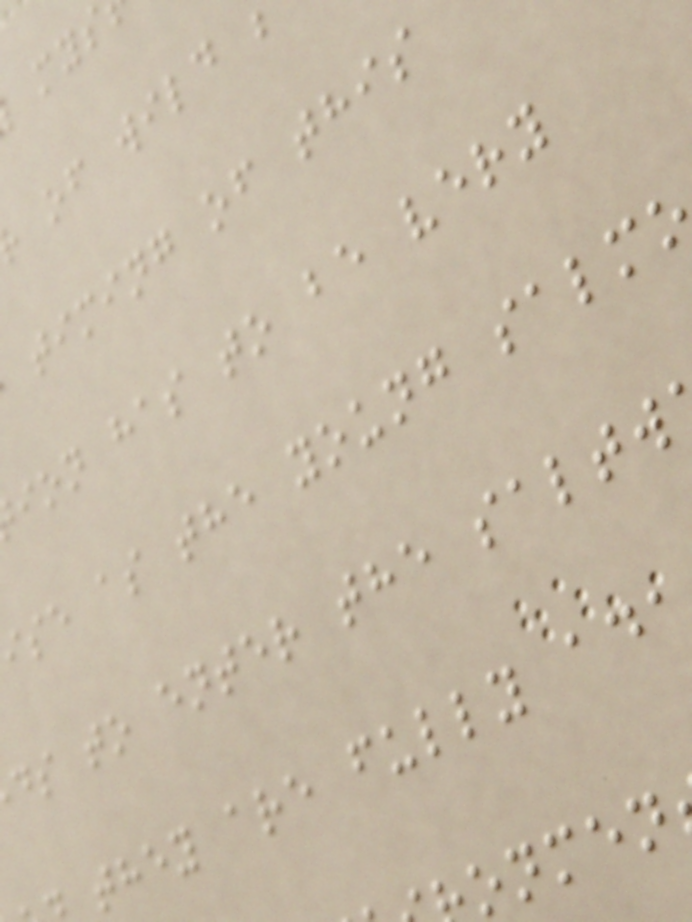of wild
timing of this
ion has to be very
ise as the young salm
ds to enter the saltw
they are fully ad
